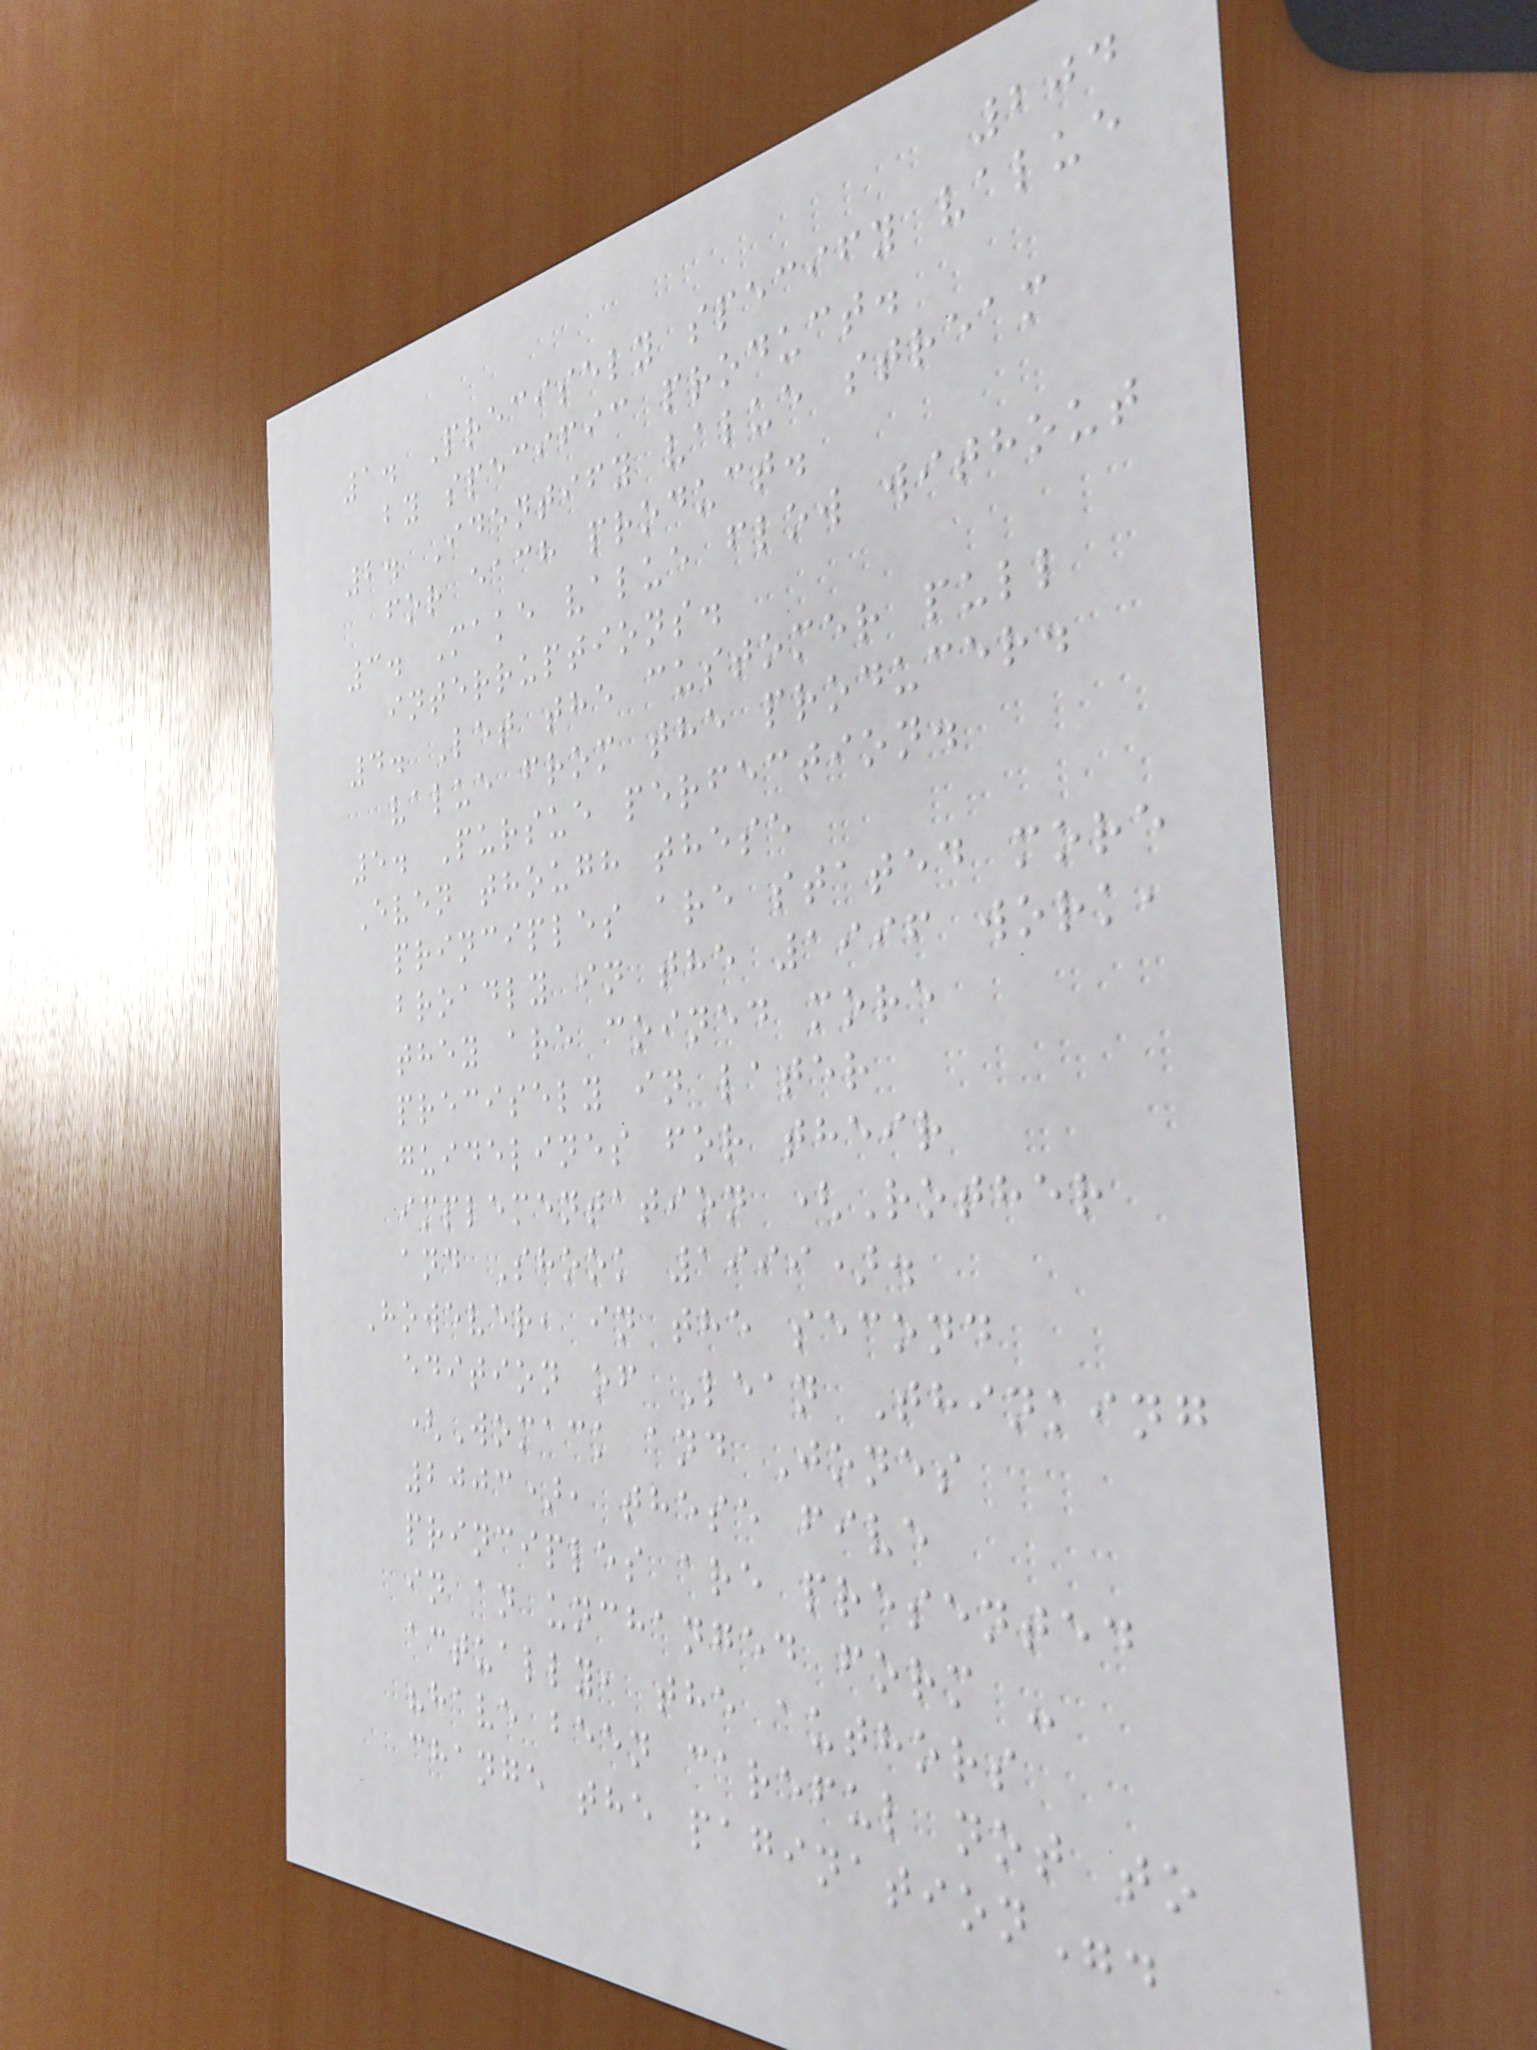204
1. Precisely specify value
by specific product.
2. Identify value stream
for each product.
3. Make value flow without
interruptions.
4. Let the customer pull
value from the producer.
5. Pursue perfection.
Even though these
principles are stated more
broadly in the 1996 work,
they are coined more
precisely in later
guidelines for their
implementation (Rother
and Shook 1999).
However, in the second
edition of Lean Thinking
(Womack and Jones
2003), these five
principles are presented
in an unchanged form -
actually, the authors
"have been careful not to
change the pagination".
